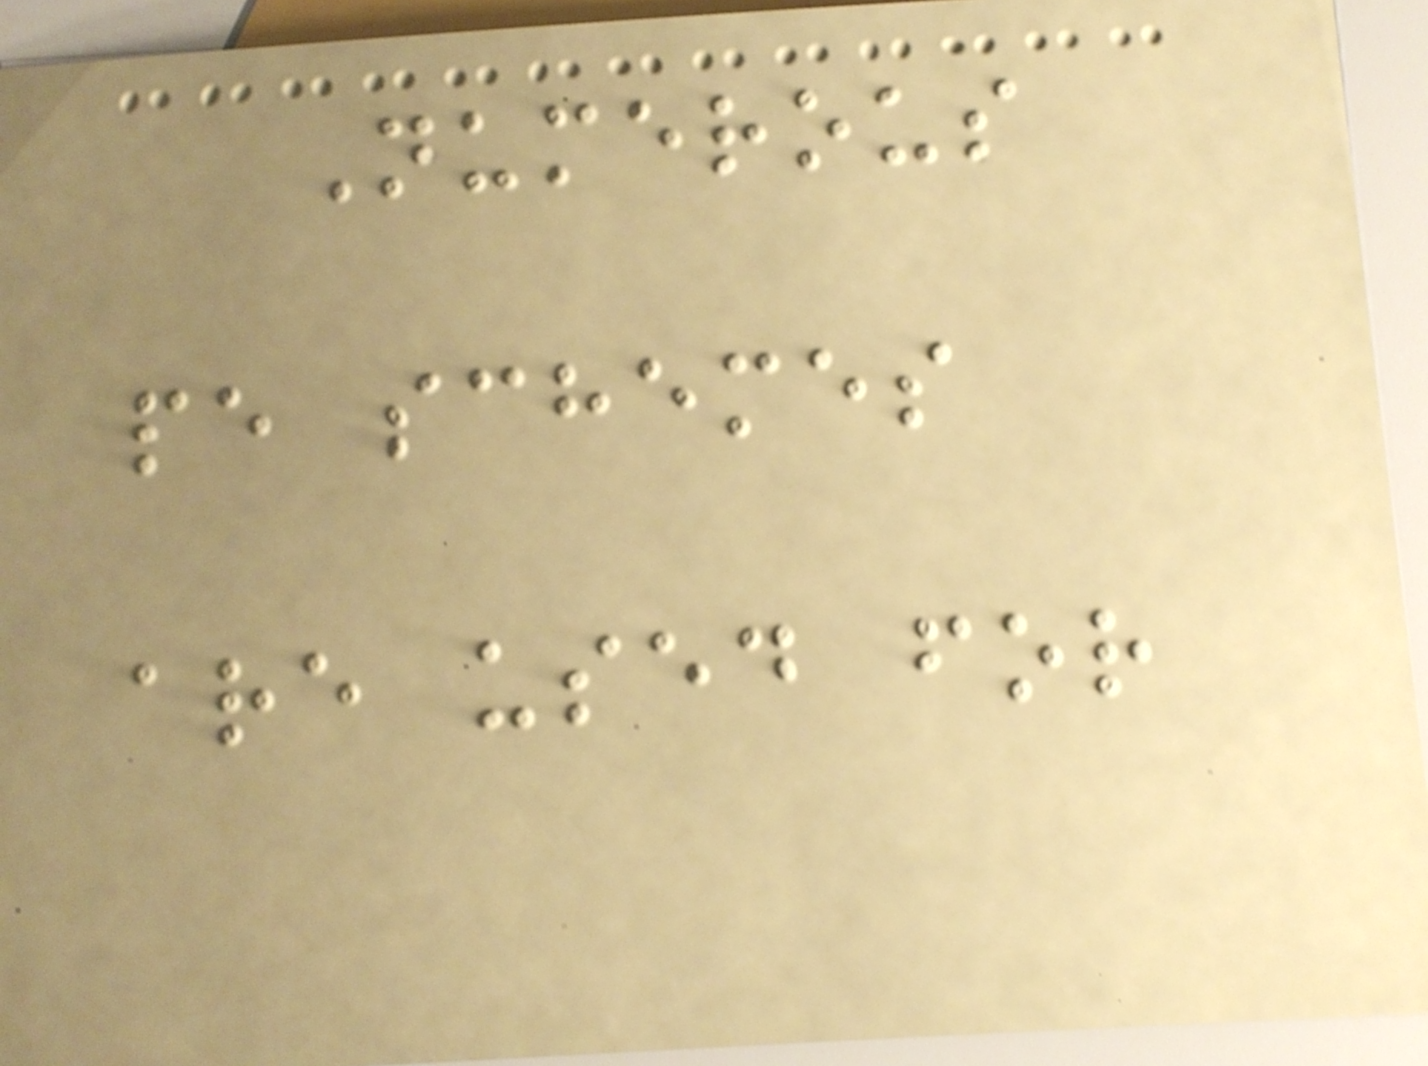Numerous
pe schemes
are used for
